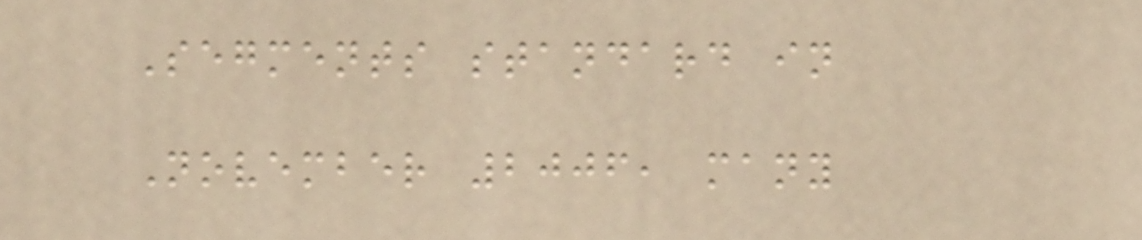Segments standard in
November 2006, many
